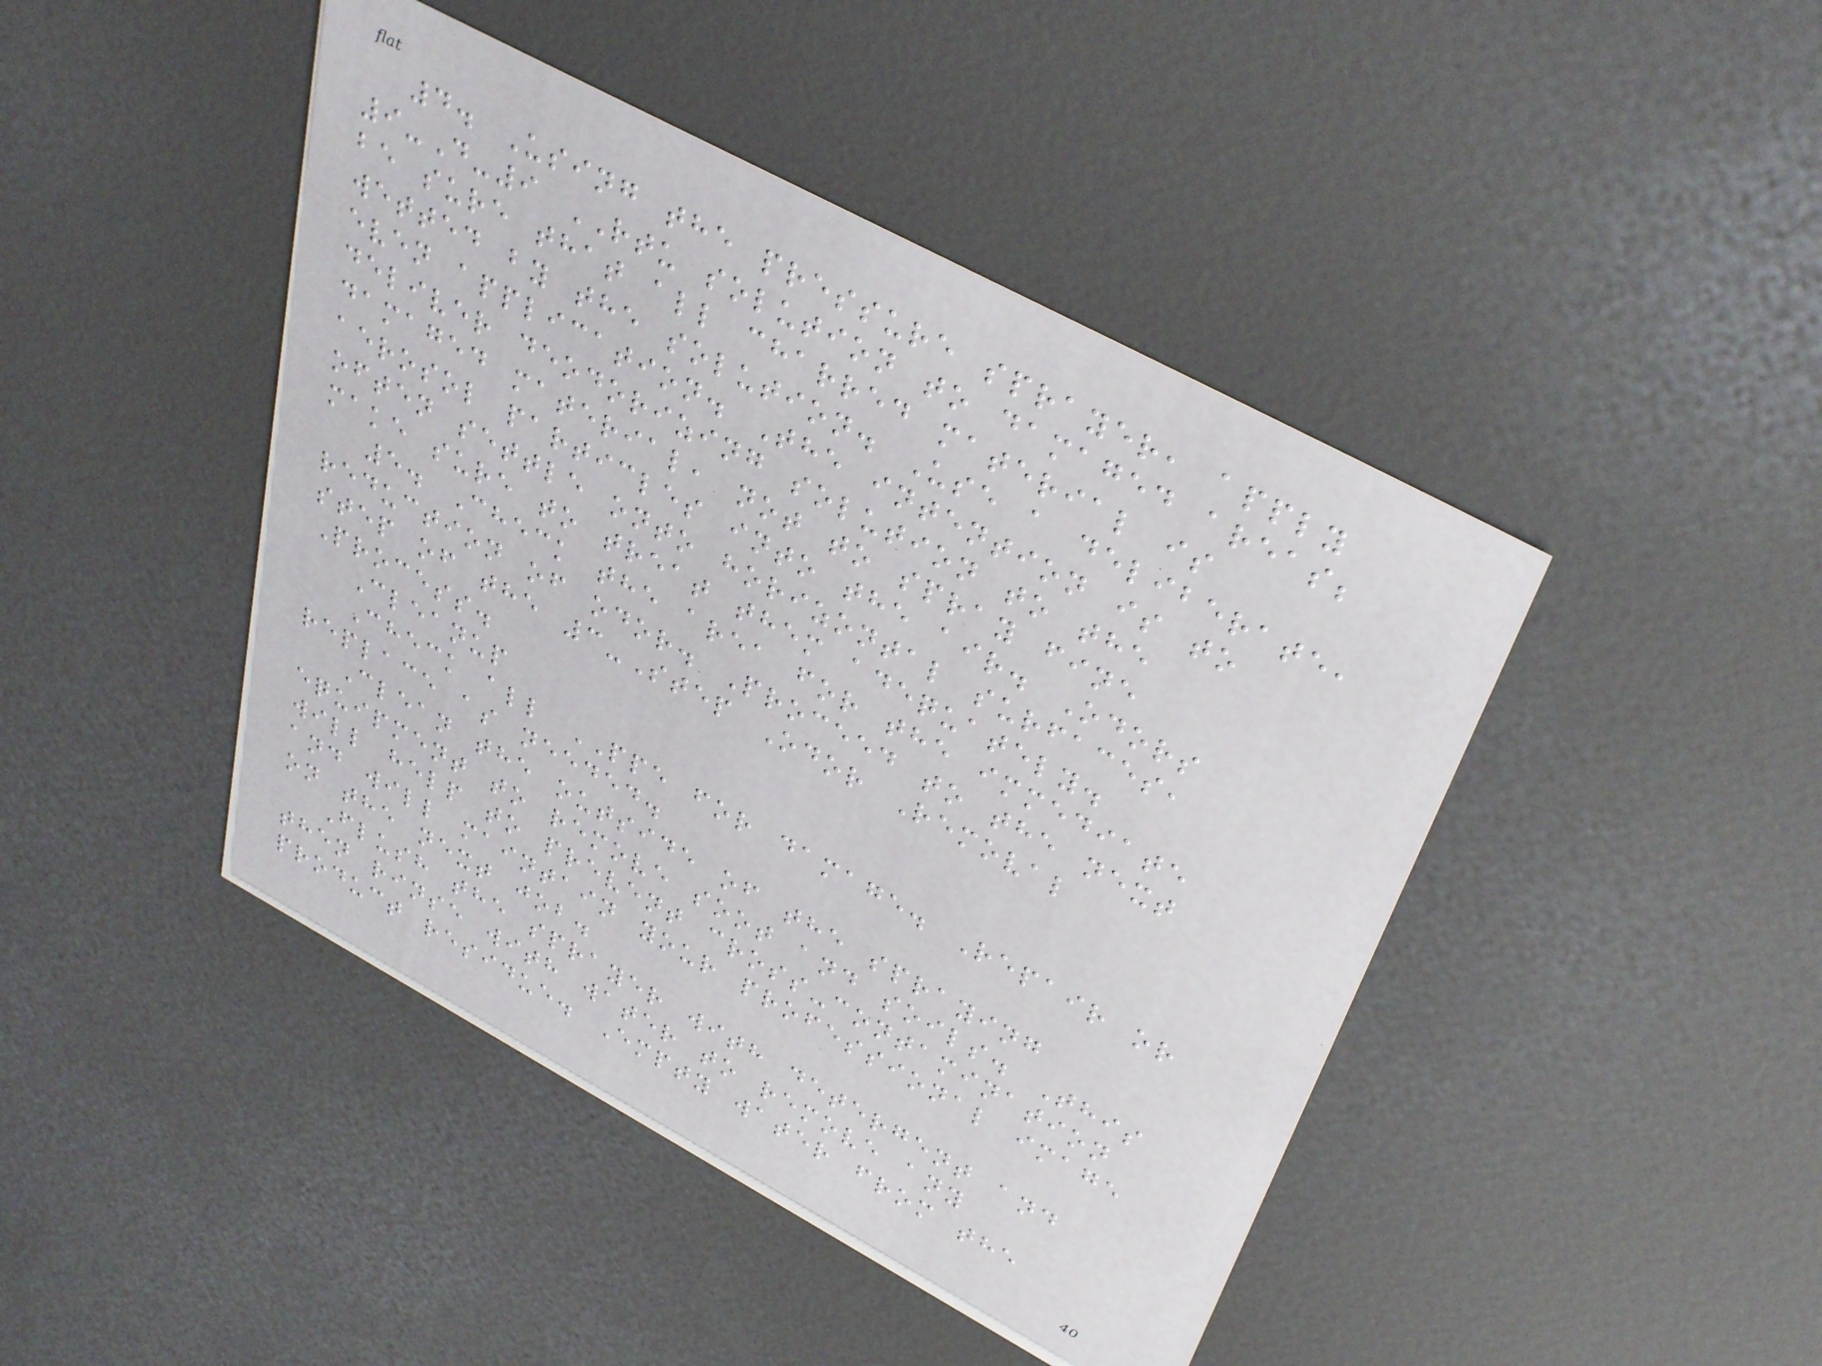4. Using the pressure sprayer, apply
9-D-9 RTU solution to damaged areas;
be sure that all charred material is
wetted by the solution. Use a deliberate,
even application. The intention is to
deliver deodorizing solution to the
damaged material, not to spray fine
aerosol particles into the air. Odors
often settle onto horizontal surfaces,
make sure to treat them adequately.
5. Check the area for the immediate
reduction of odor. Proceed to the next
step of the 3-Step Odor Removal
Process.
Cleanup
Check all PPE for damage. Repair or
replace as needed.
Clean the outside of the spraying
equipment to remove soot and soils. This
will help to prevent cross-contamination
and will maintain your professional image
on the next job.
Flush the sprayer with detergent and
then rinse with water to remove any
product residue. Empty water from the
